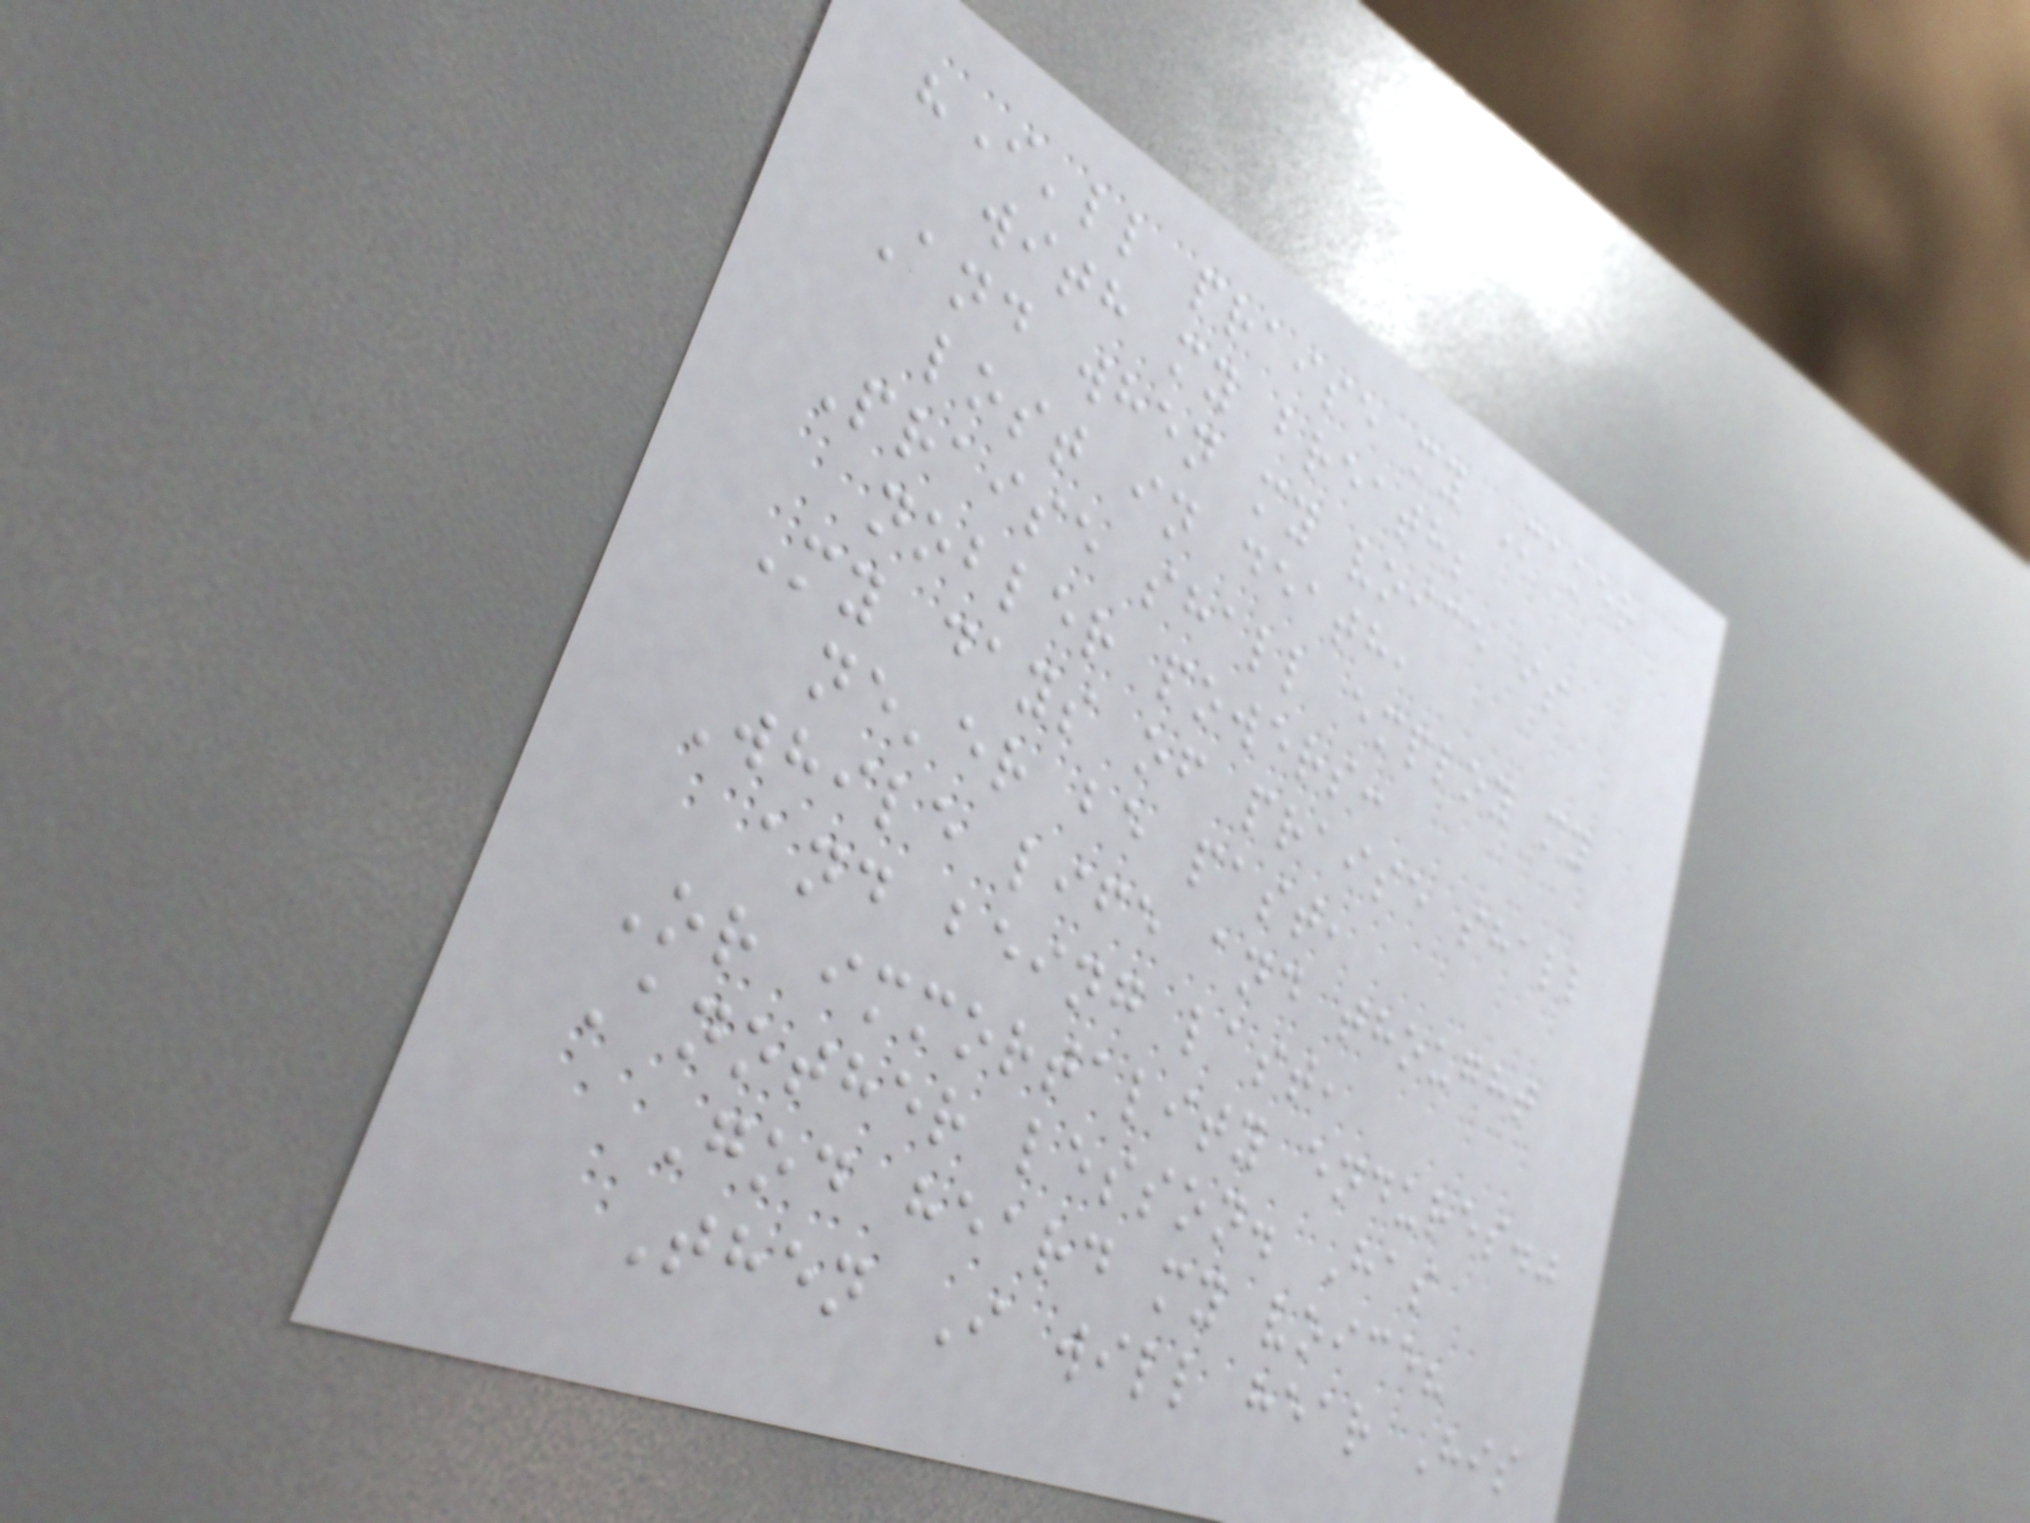"I'll praise my Maker
with my breath;
And when my voice is
lost in death,
Praise shall employ my
nobler powers:
My days of praise shall
ne'er be past,
While life and thought
and being last,
Or immortality endures."
Another lesson. Has
God heard my voice?
Then I will hear His
